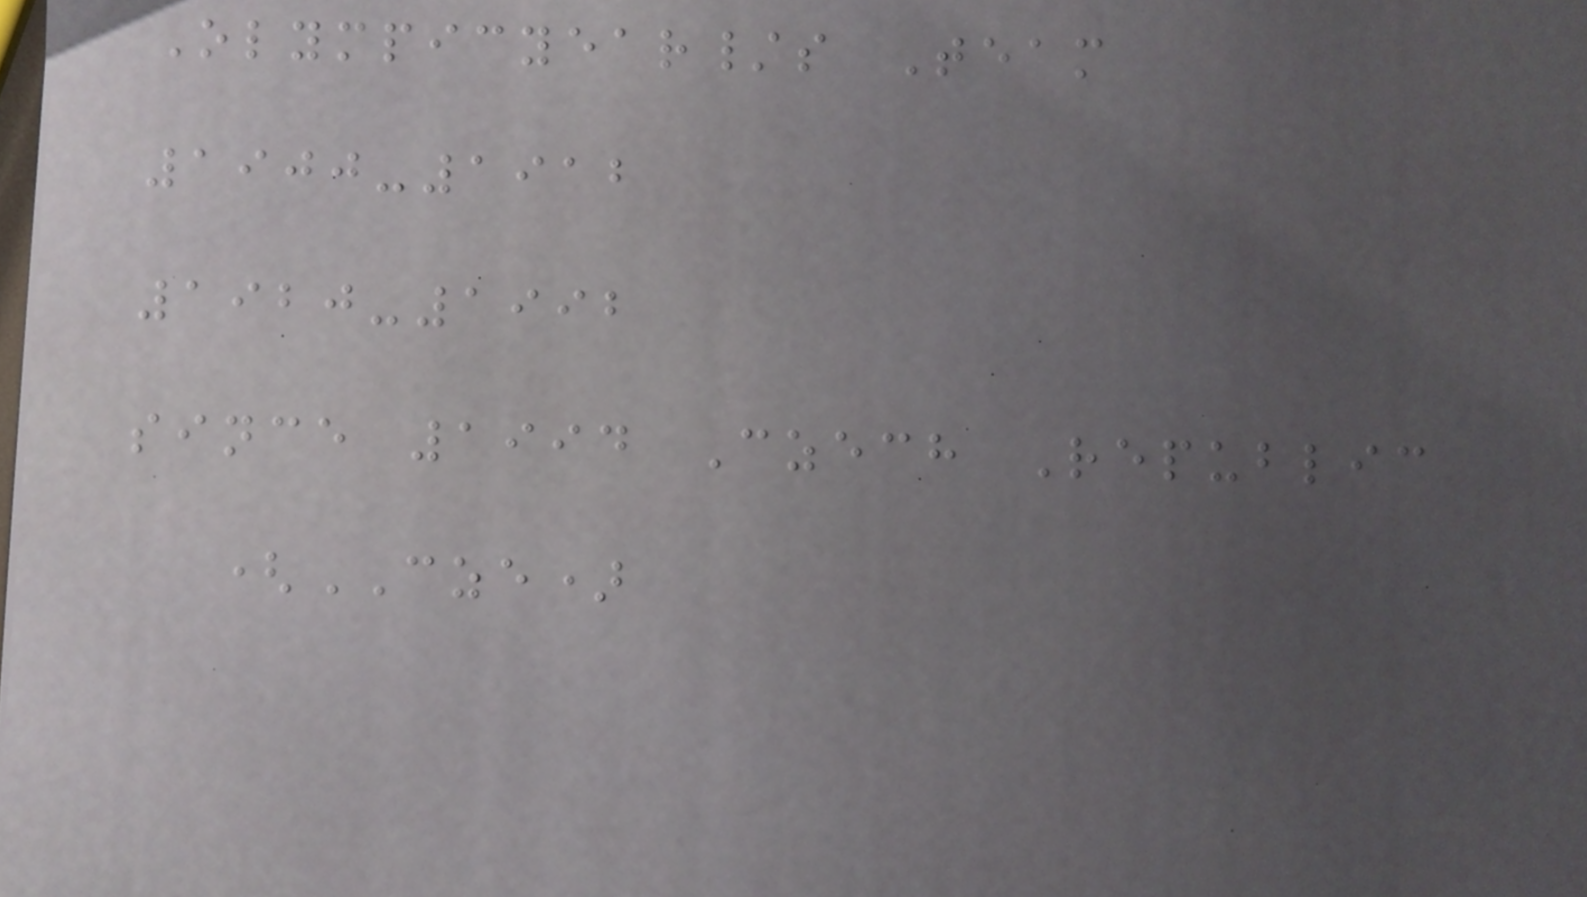Olympicyear/s Team
1900-1912
1920-1992
since 1994 Czech Republic
(CZE)
